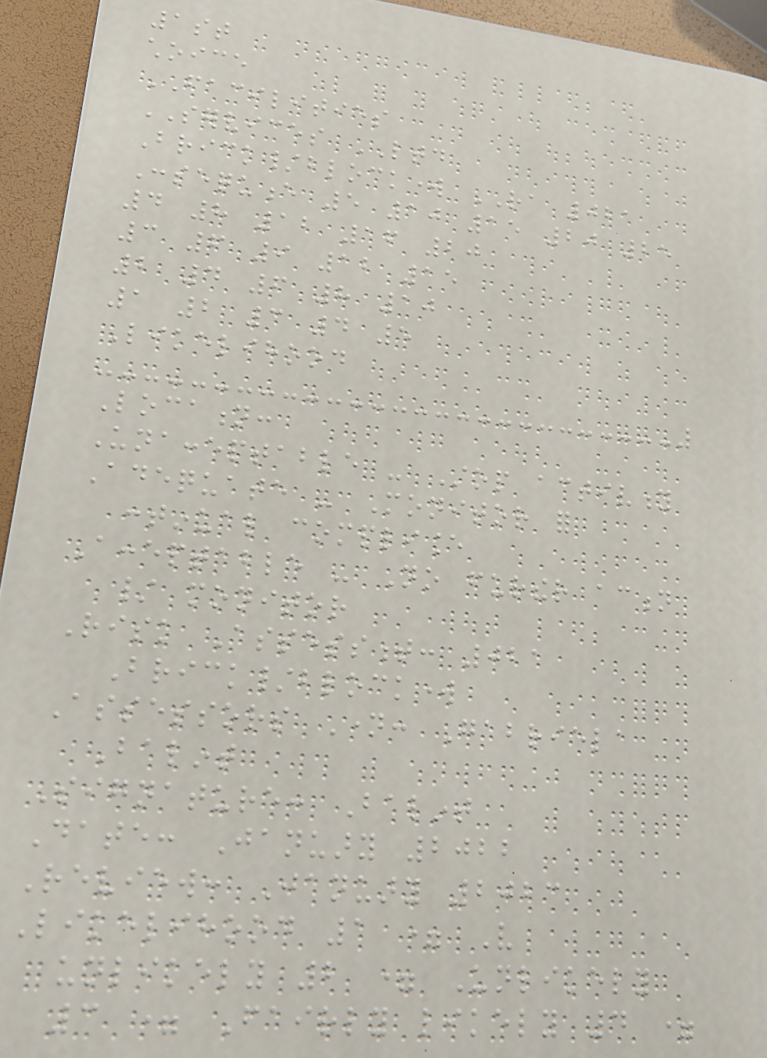1st
choice
FACILITIES
SERVICES LTD
Brick/blockwork RA 021
Consequence 5 10 15 20 25
4 8 12 16 20
3 6 9 12 15
2 4 6 8 10
1 2 3 4 5
Likelihood
Location:
Unacceptable - Stop activity
Adequate - Monitor for
continual compliance
Acceptable - No further action
/ monitor
Risk Assessment: 021
Brick/blockwork
Assessors Name: Gabriela
Balint
Signature: Balint
Date: January 2022
Review: January 2023
Likelihood 1 = Very
unlikely 2 = Unlikely
3 = Fairly likely 4 =
